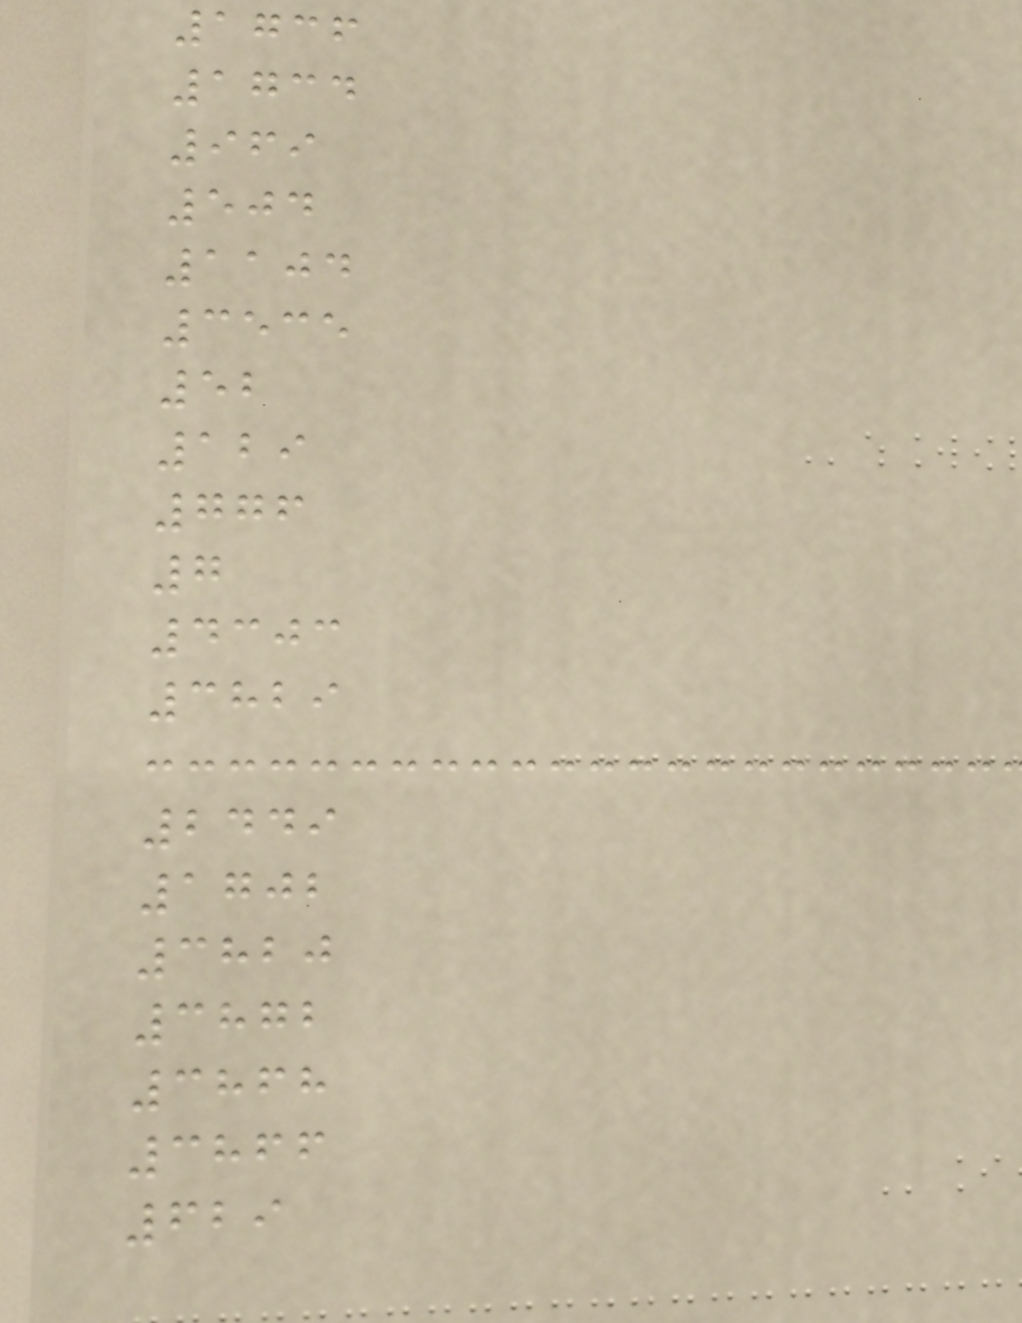1736
1734
969
504
1104
3535
52
129
776
7
4303
3829
2449
1702
3820
3872
3868
3866
629
